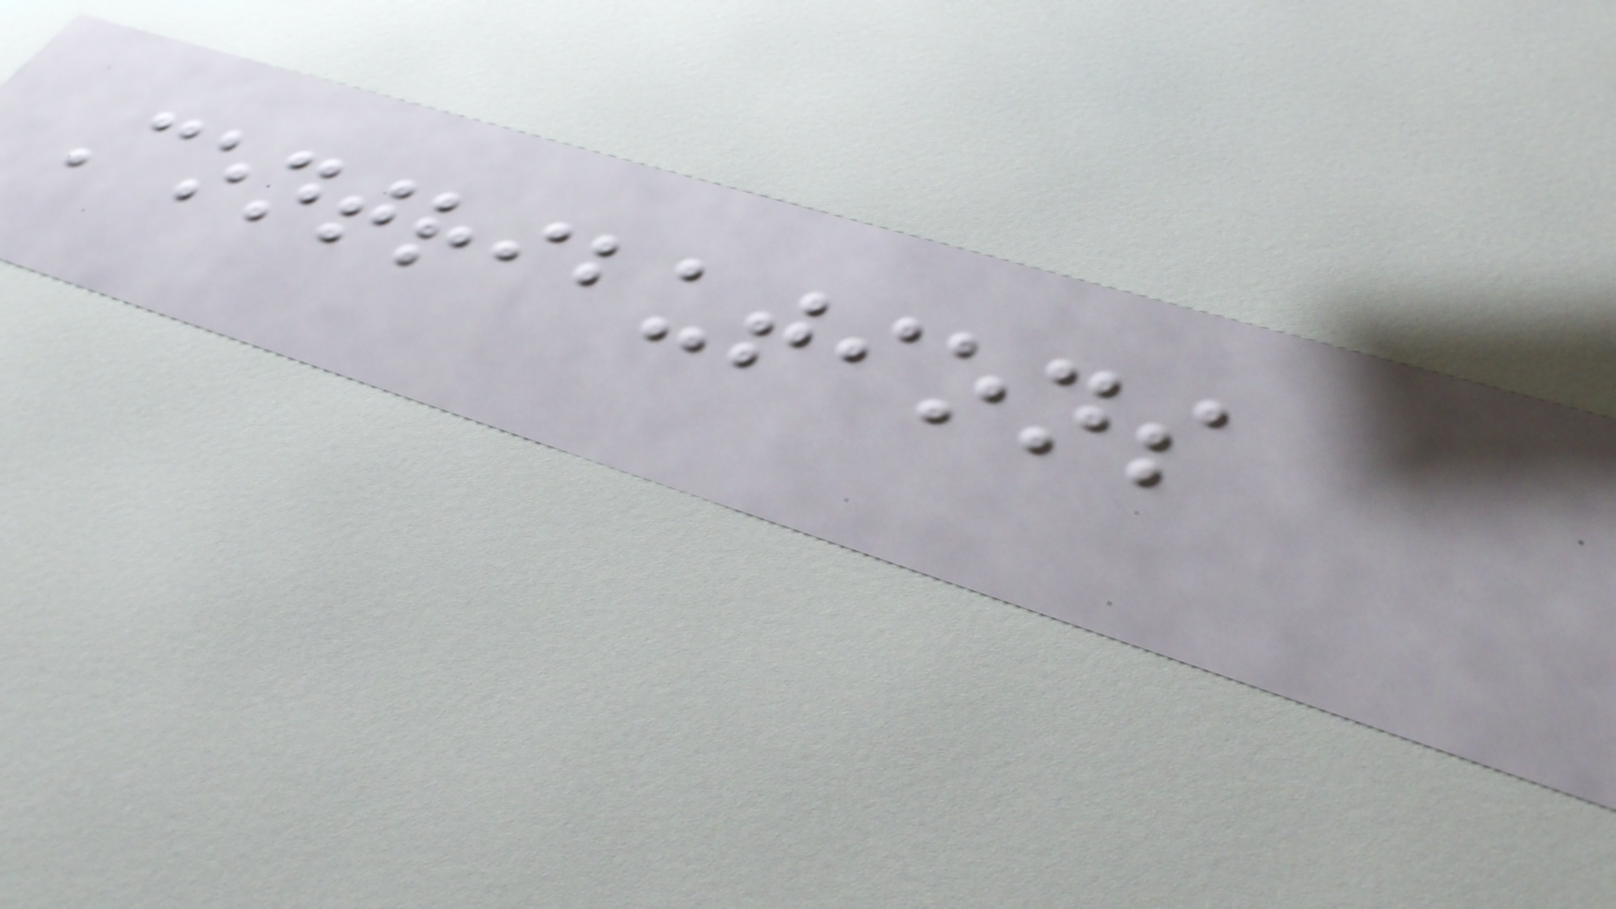Contributions
